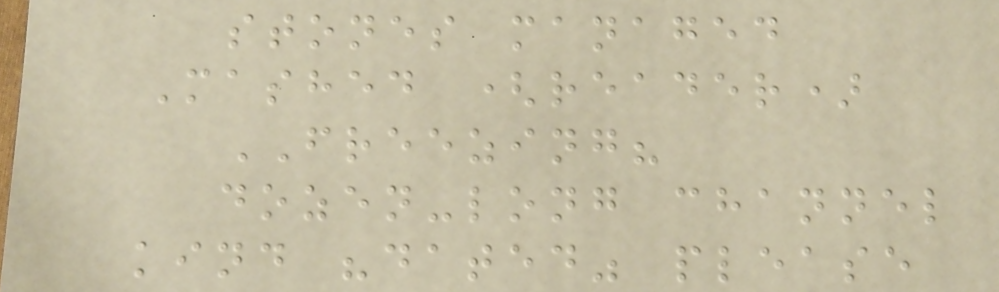stones managed
Mashed (reader)
FREEZING?
dozen-long channel
kind "dated" please
